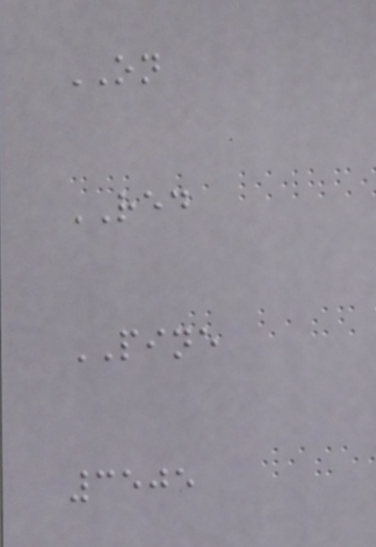ON
RED
PINE
3505
